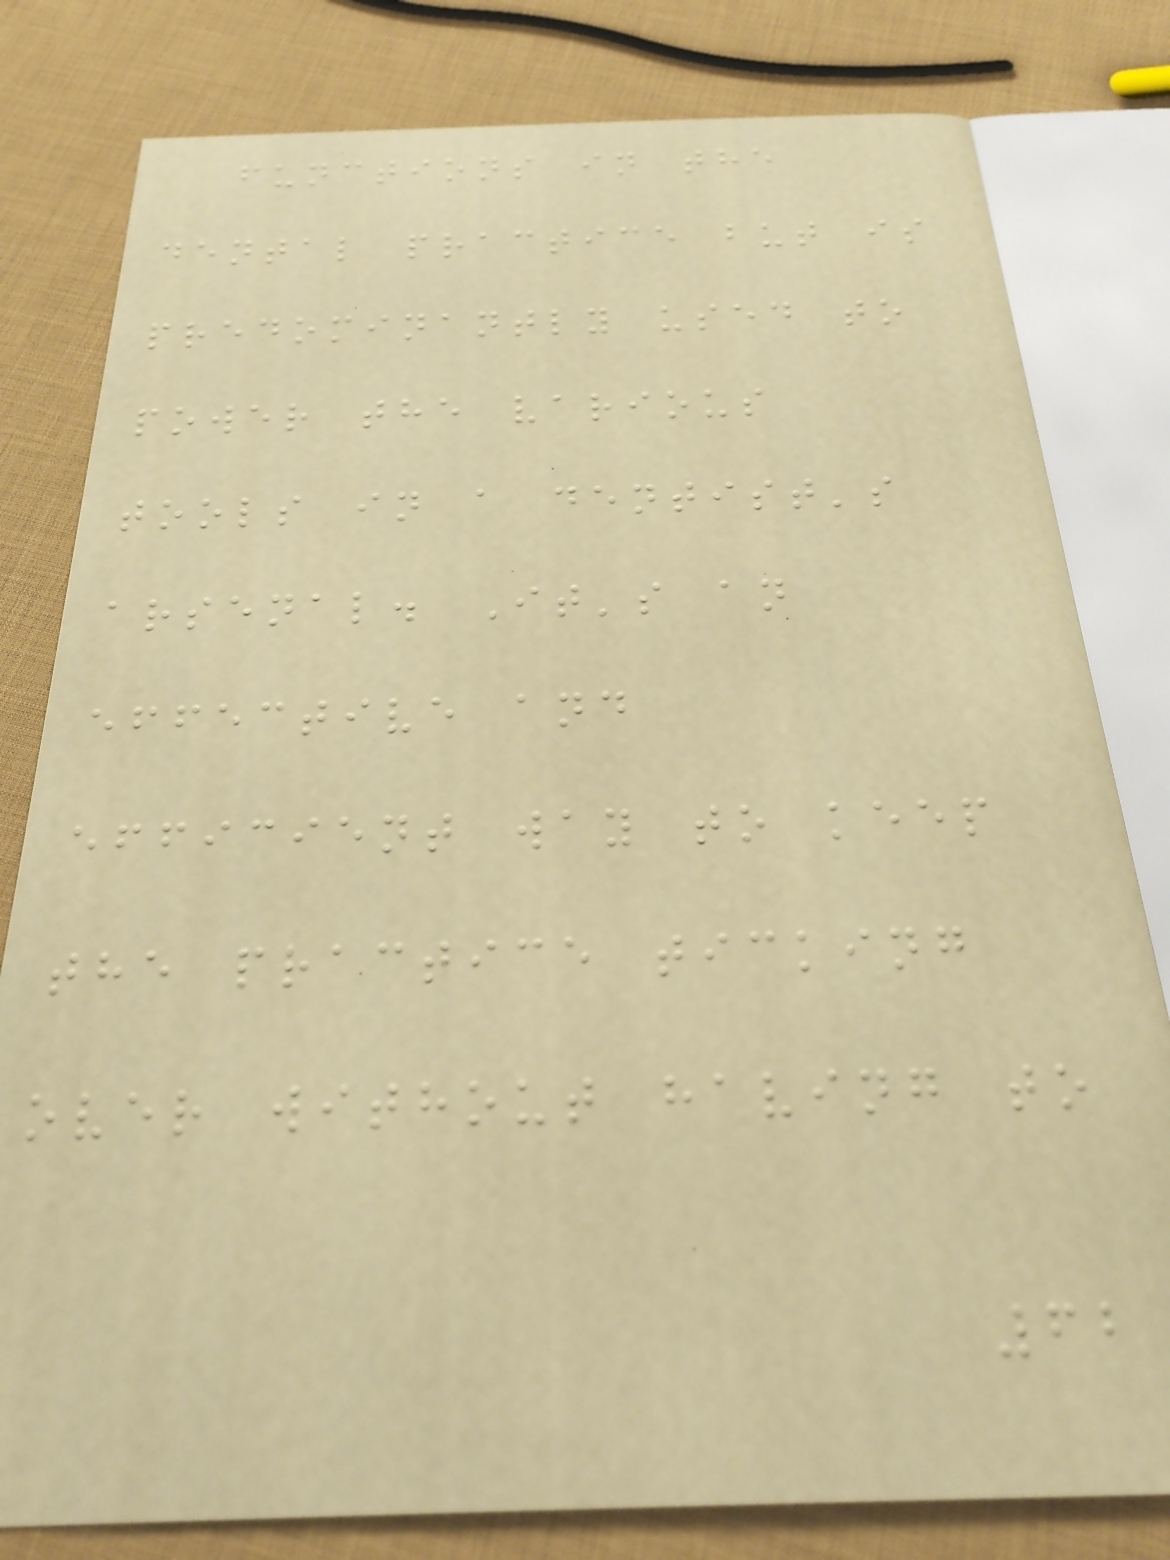functions in the
dental practice but is
predominantly used to
power the various
tools in a dentist's
arsenal. It's an
effective and
efficient way to keep
the practice ticking
over without having to
62
